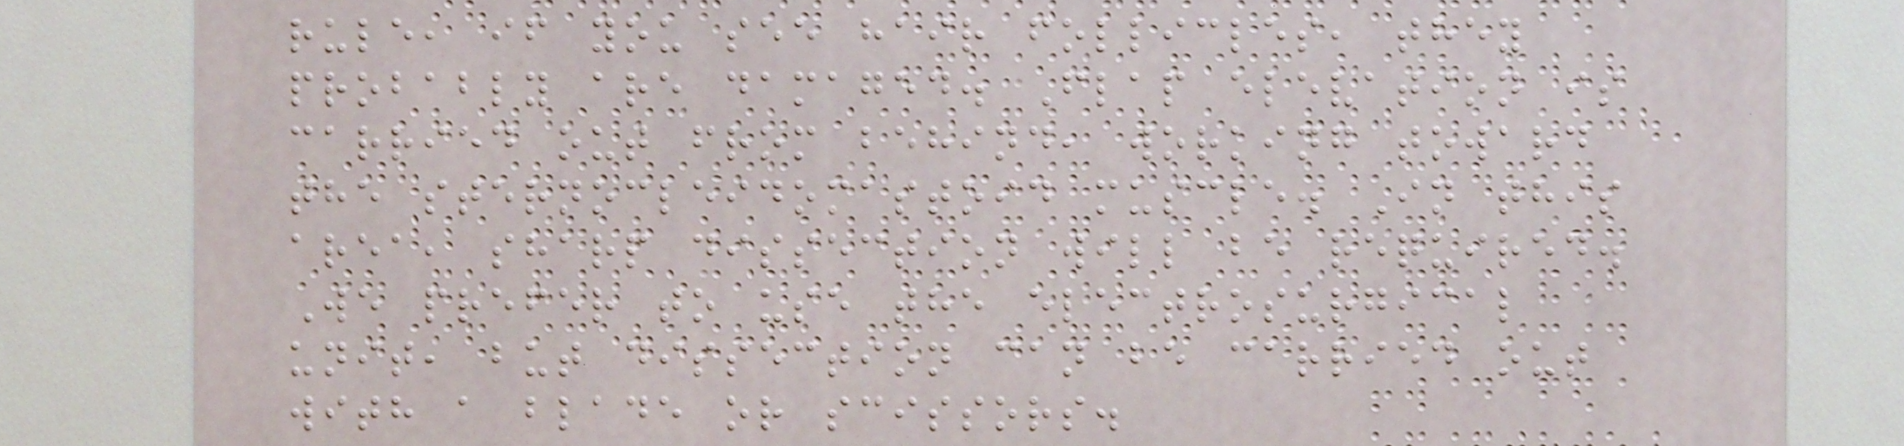rule, if you see hair follicles, they
probably are damaged. Flap elevation is
carried out from behind, working toward
the sternocleidomastoid muscle. In this
area, sharp dissection will be required.
We prefer to use the electrosurgical
unit, but dissection can be carried out
with a blade or scissors.
